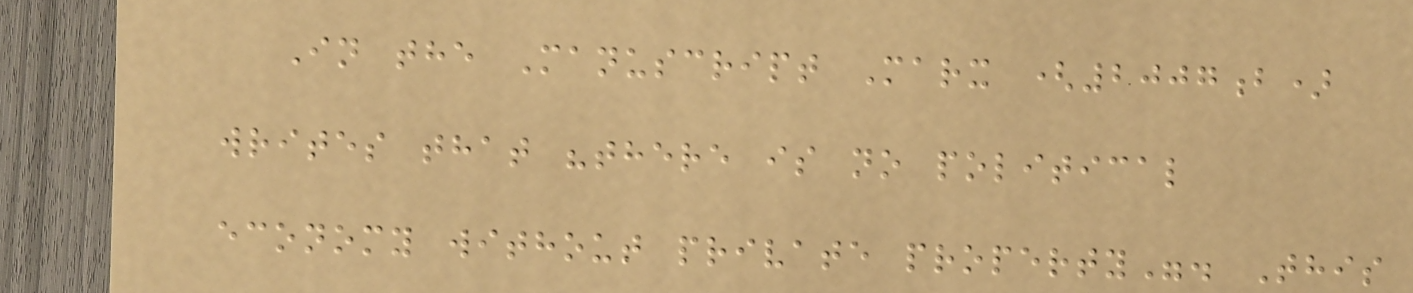In the Manuscript Marx (2007b)
writes that "there is no political
economy without private property". This
